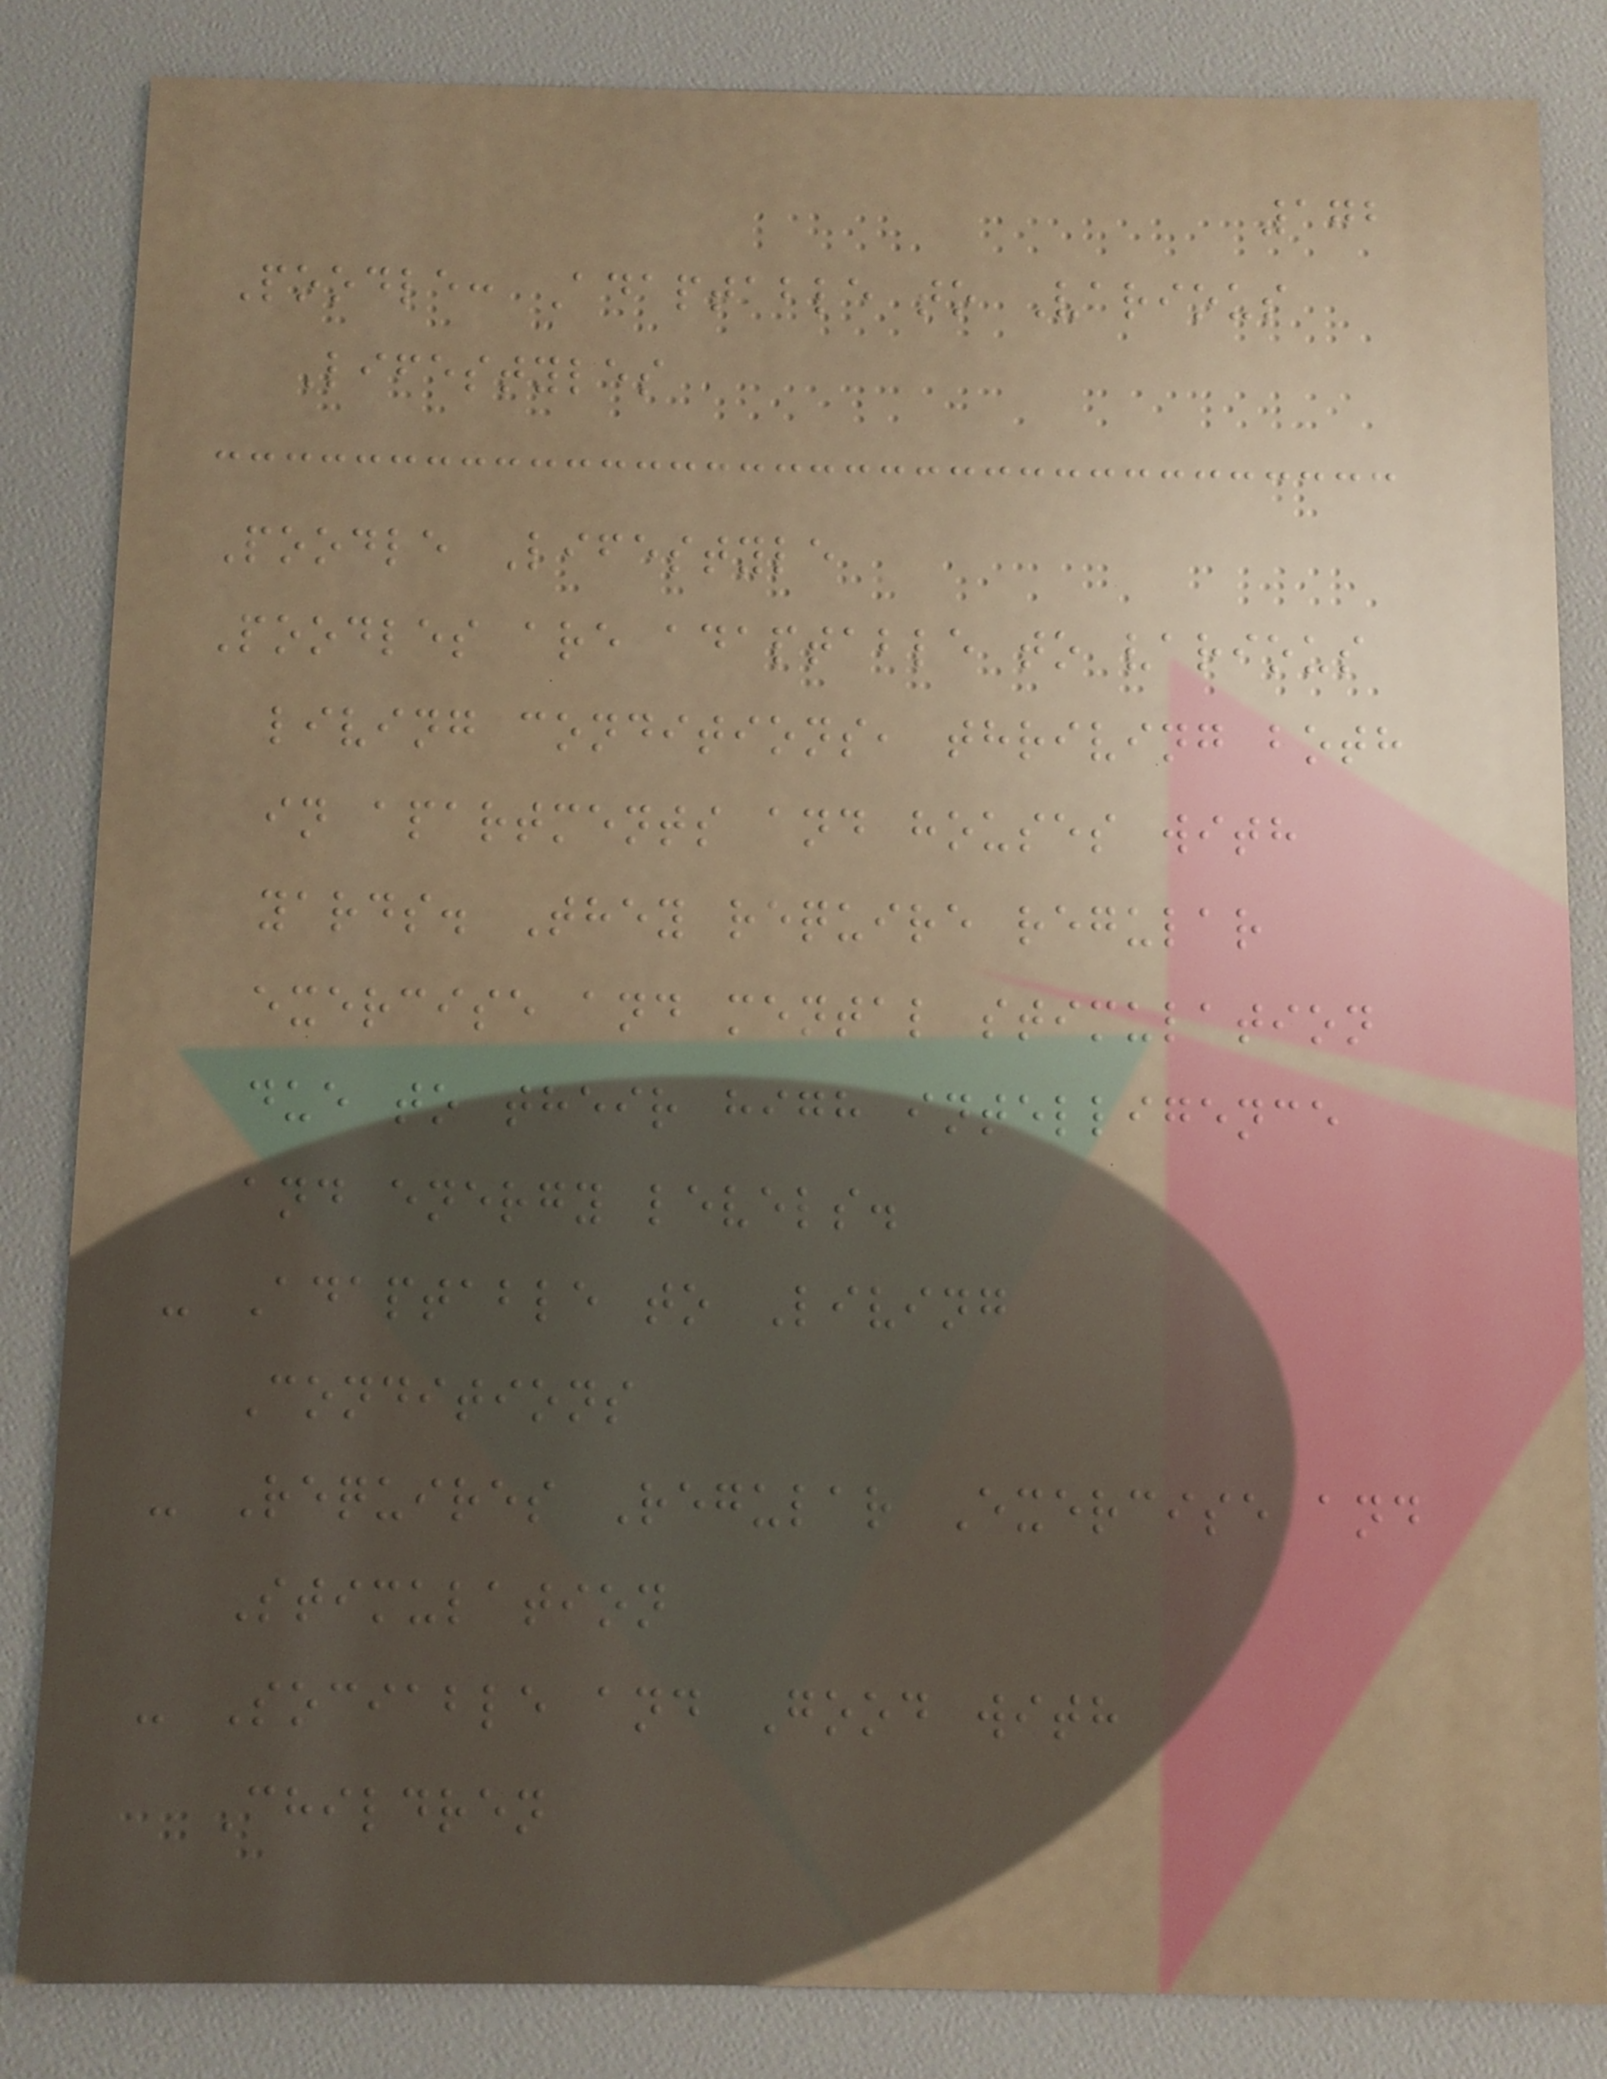172
Poodle: Adaptable to Various
Lifestyles
Poodle Lifestyle
Poodles are adaptable to various
living conditions, thriving both
in apartments and houses with
yards. They require regular
exercise and mental stimulation
due to their high intelligence
and energy levels.
- Adaptable to Living
Conditions
- Requires Regular Exercise and
Stimulation
- Sociable and Good with
Children
